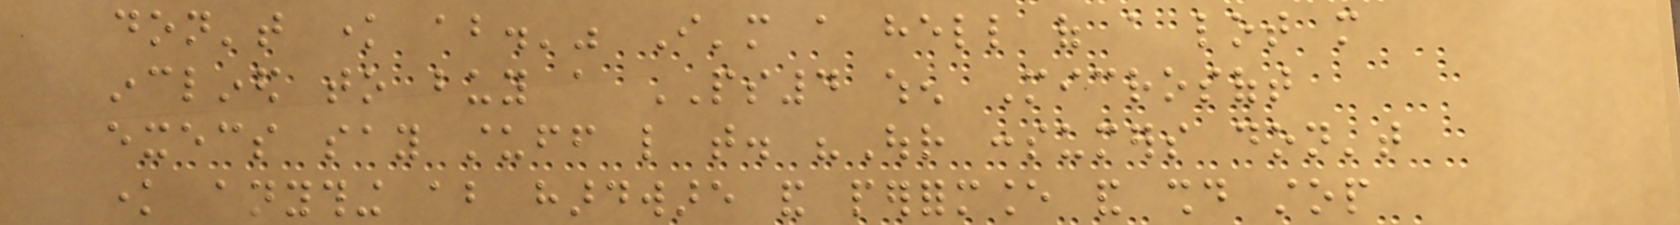don't know about.'" I'm a hell of a lot more
inclined to buy a PS4 when Microsoft
execs say stuff like that. "Our consumers don't
know anything about hardware and performance and should stop
